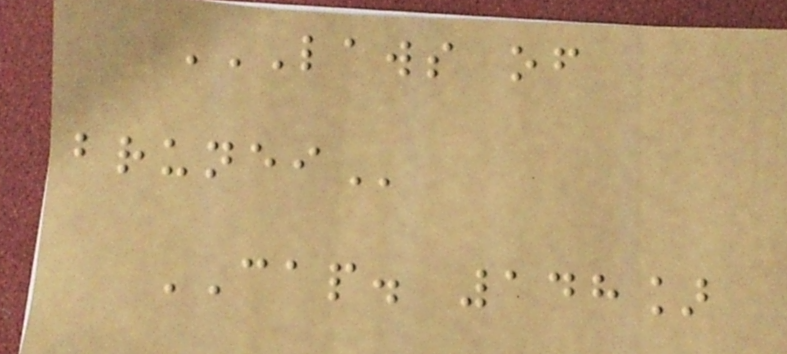LAWS OF
BRUNEI
CAP. 148]
